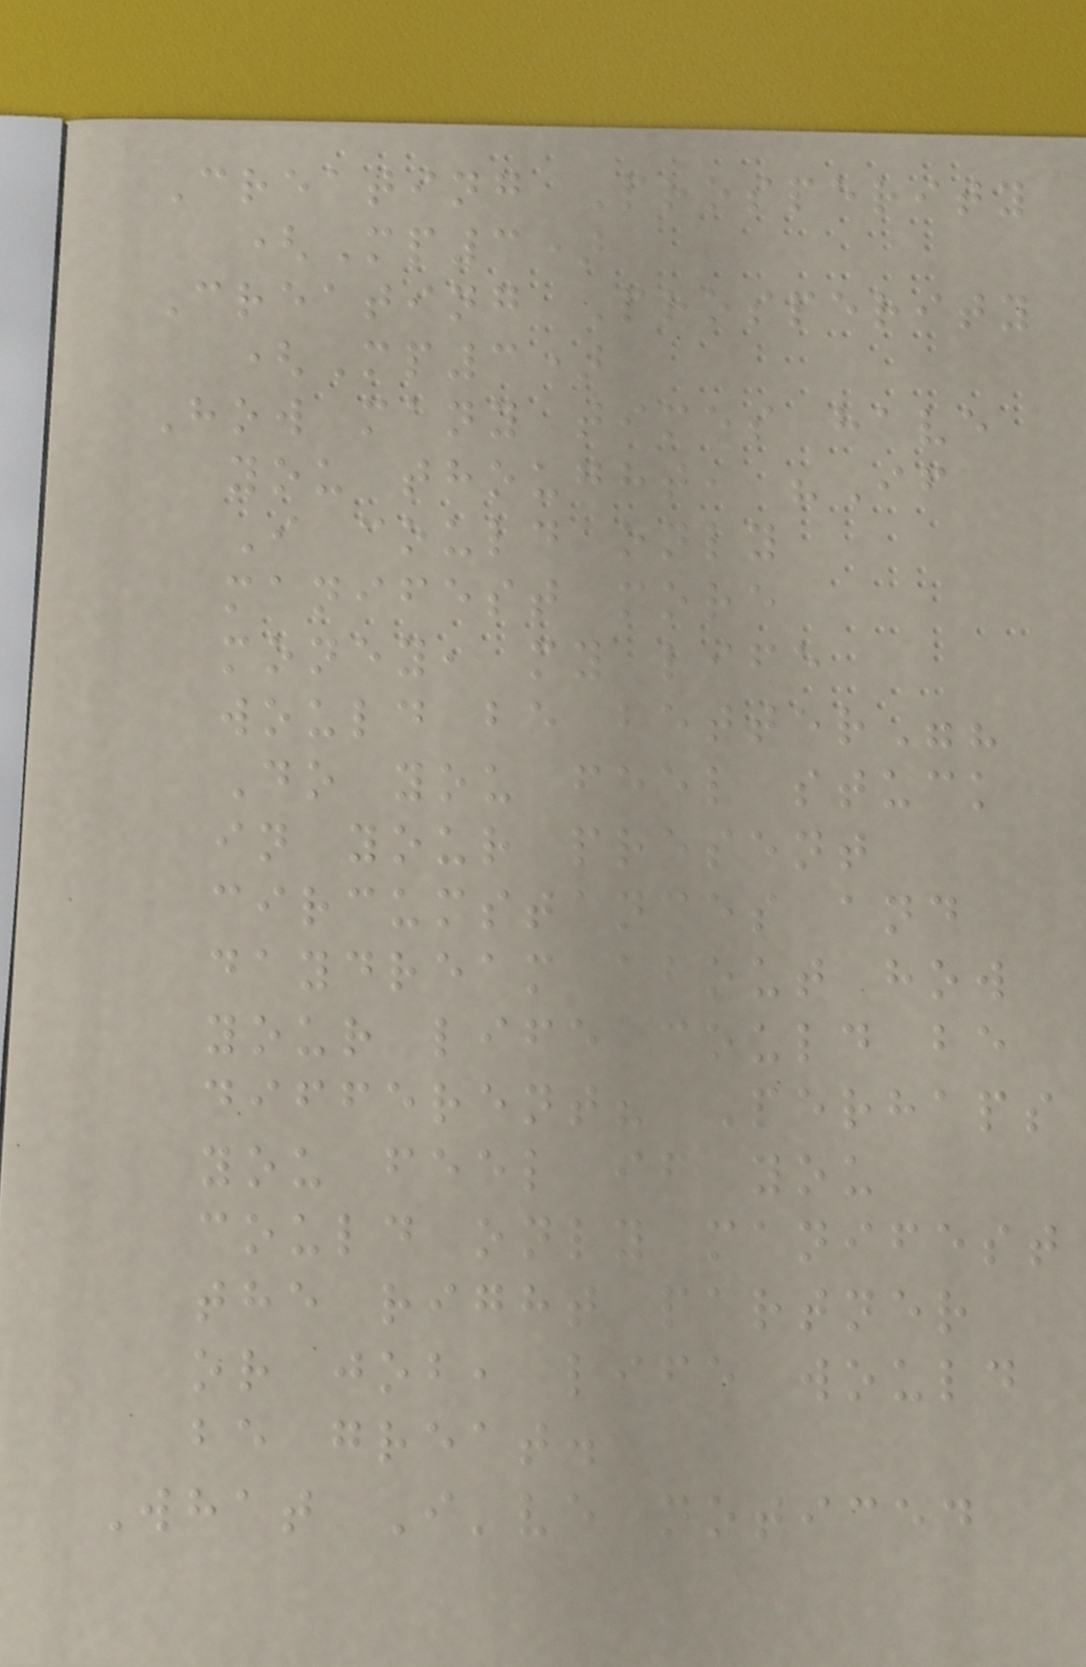Creating Prosperity
(Mp3)
Creating Prosperity
(Mp3)
How many times have
you thought, "If
I could only
manifest more
money, my life
would be better"?
Do you feel stuck
in your present
circumstances and
daydream about how
your life could be
different? Perhaps
you feel if you
could only manifest
the right partner
or job, life would
be great.
What I've noticed
